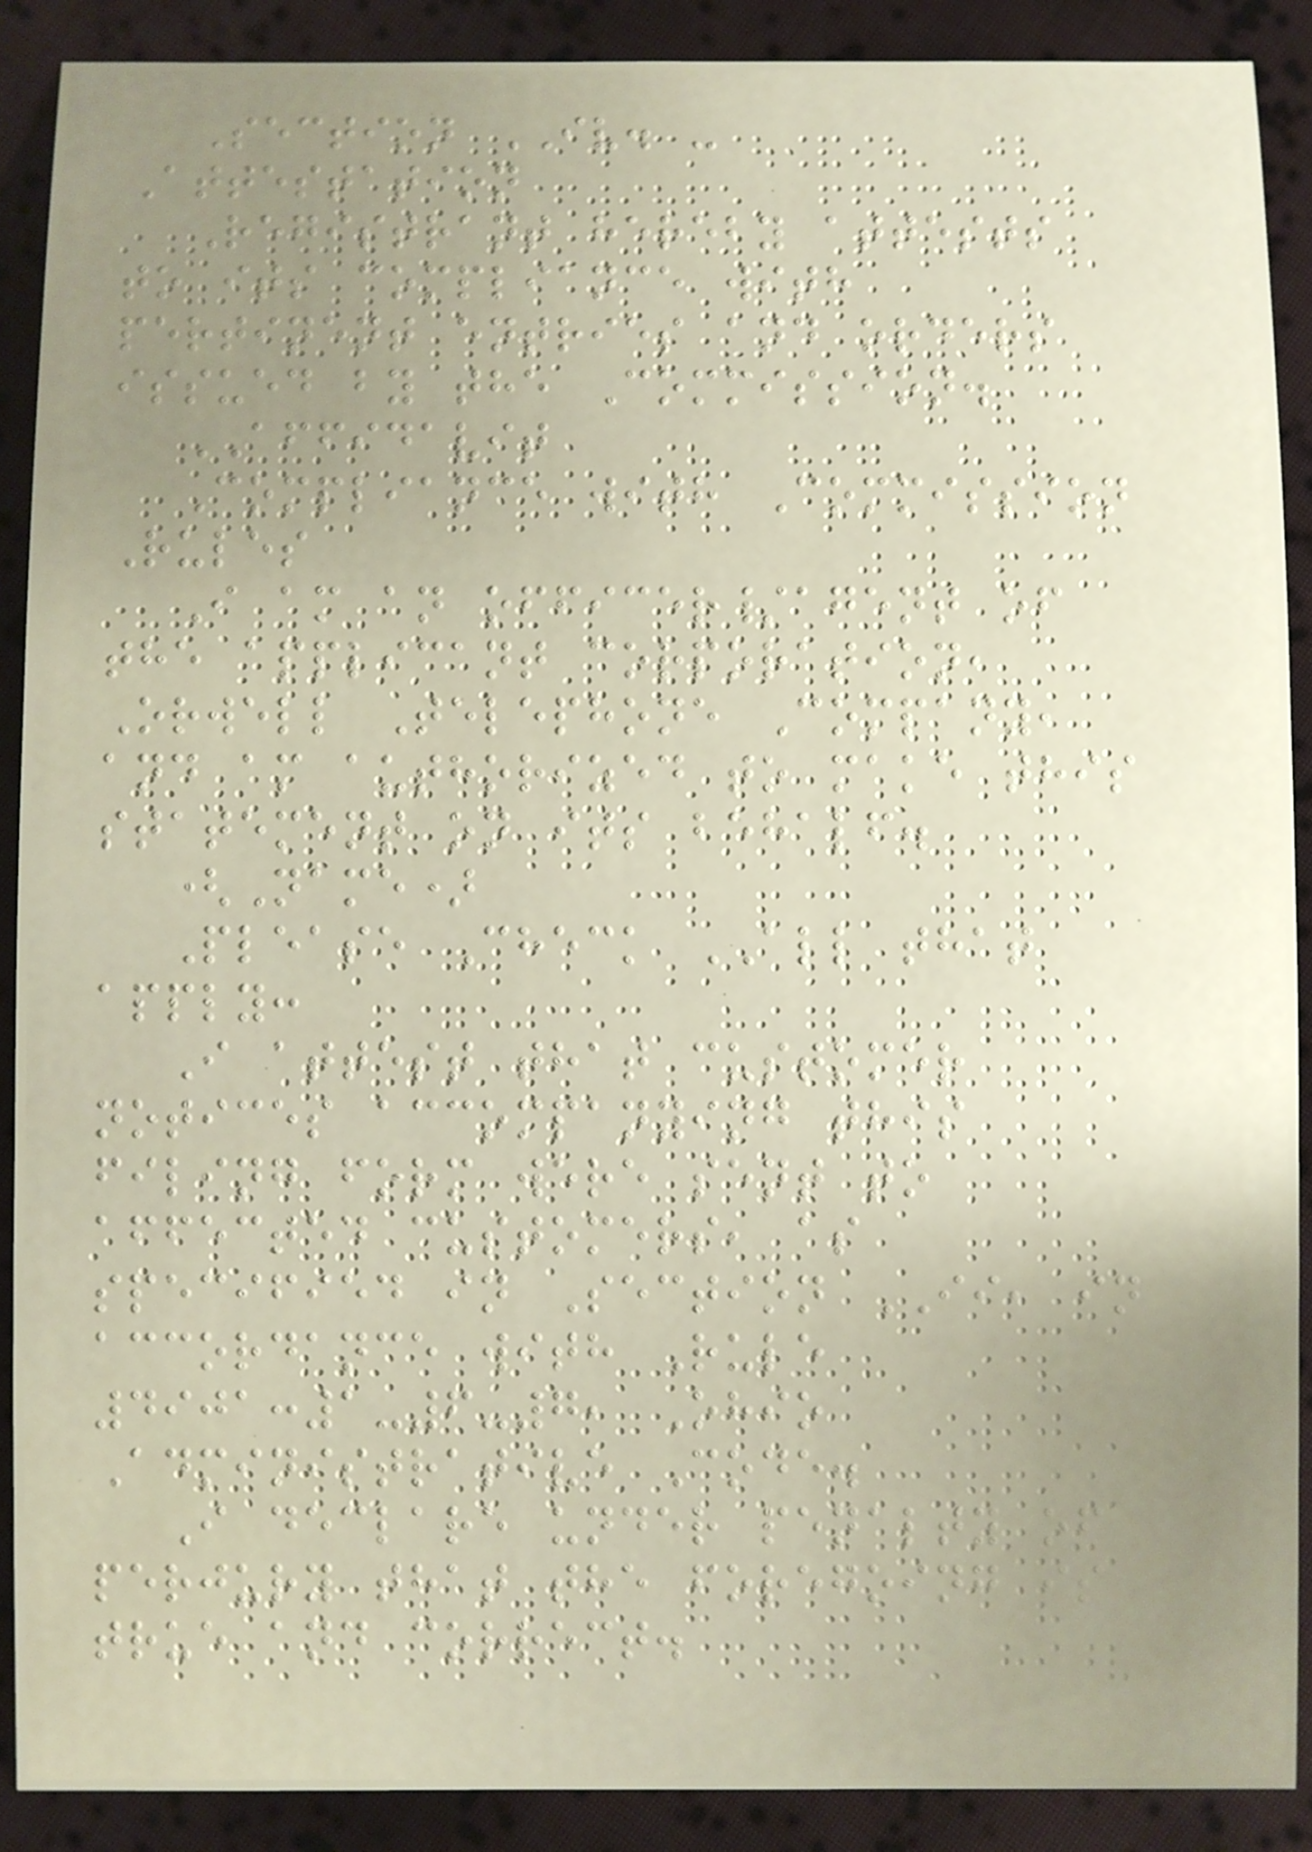Section IV. -
Attestation
Registrant hereby attests
to its compliance with
pertinent entries and orders
issued by the Commission.
AFFIDAVIT
Compliance with Commission
Rules
I am an officer/agent of
the applicant corporation,
Orwell Telephone Company,
and am authorized to make this
statement on its behalf.
(Name)
Please Check ALL that
apply:
I attest that customer
notices accompanying this
filing form were sent to
affected customers, as
specified in Section II, in
accordance with Rule
4901:1-6-7, Ohio
Administrative Code.
I declare under penalty of
perjury that the foregoing is
true and correct.
